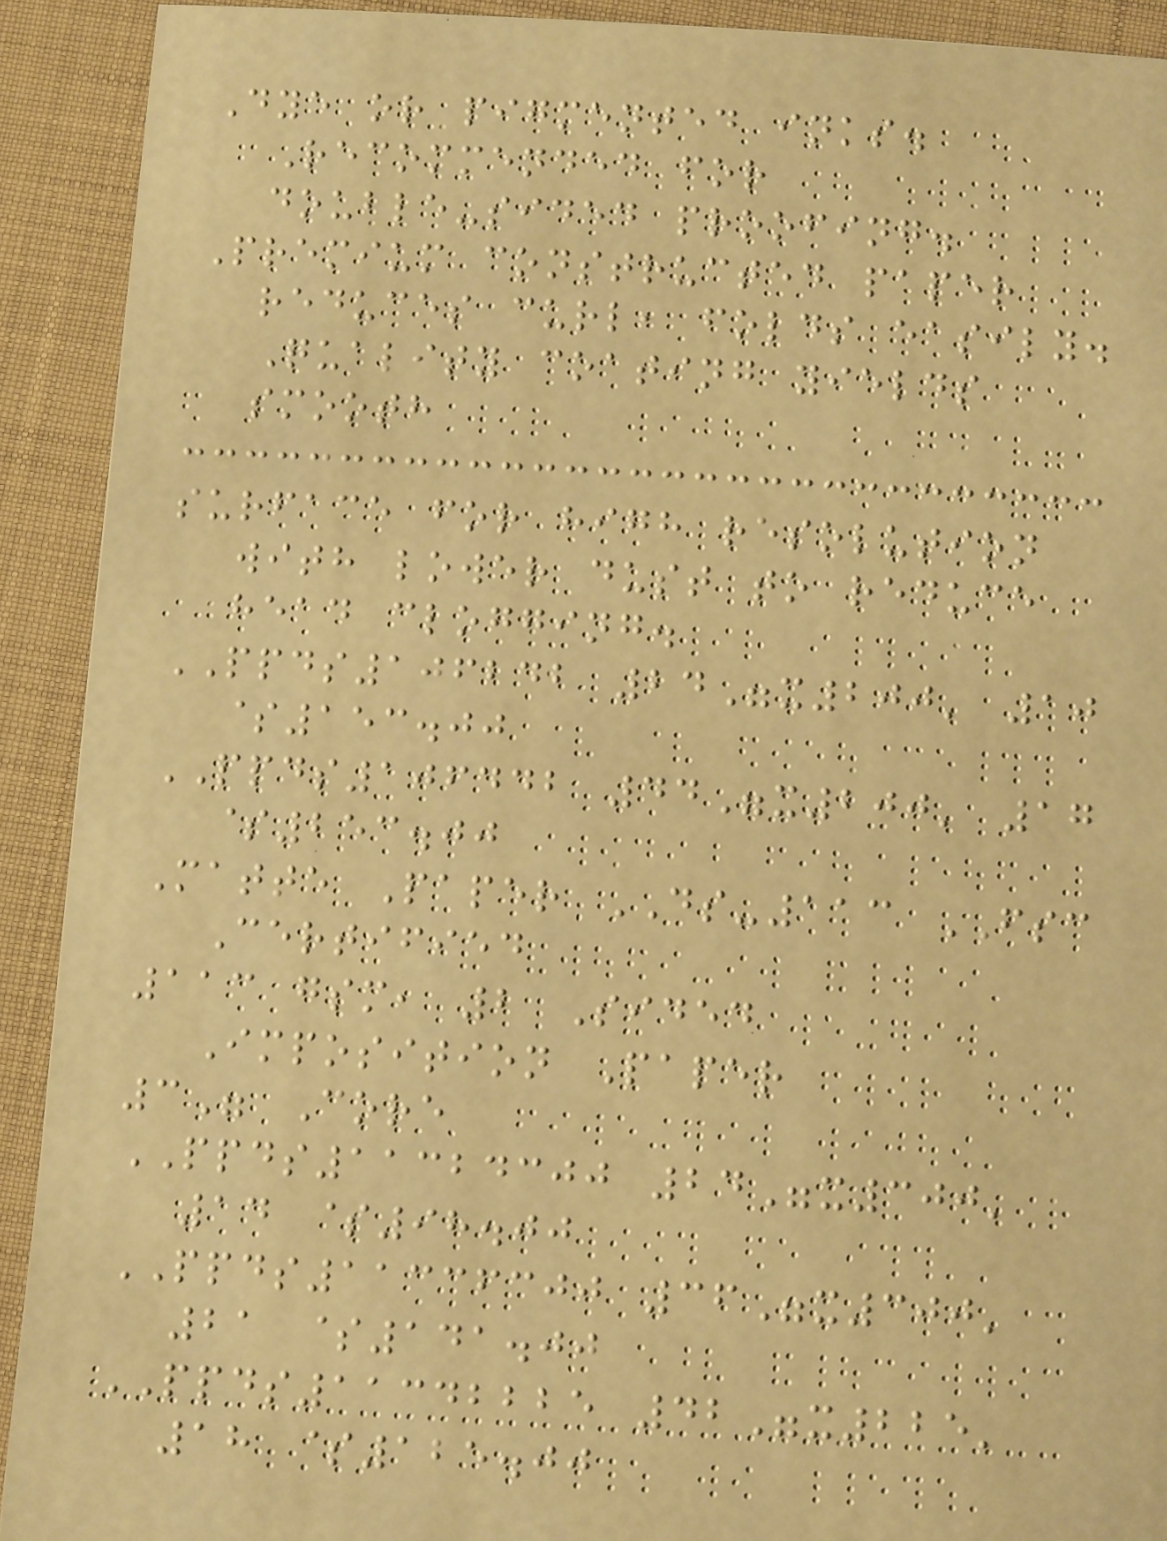Dye or pigmented inks.
Recommended for
double-sided proofing.
Premium constructed paper
reduces curl, folds easily.
Quality coating yields
smooth
surface for high resolution
with lower dust to reduce
head clogging.
PPDS106242 24"x200' 10
$153.00
PPDS106442 44"x200' 17
$253.00
Matte Paper DS-113 FSC
Certified
113 gsm, 2 Sided
Imposition Paper
3" Core
PPDS11324300 24"x300'
14 $98.00
PPDS11336300 36"x300'
21 $141.00
PPDS11342225 42"x225'
18 $125.00
